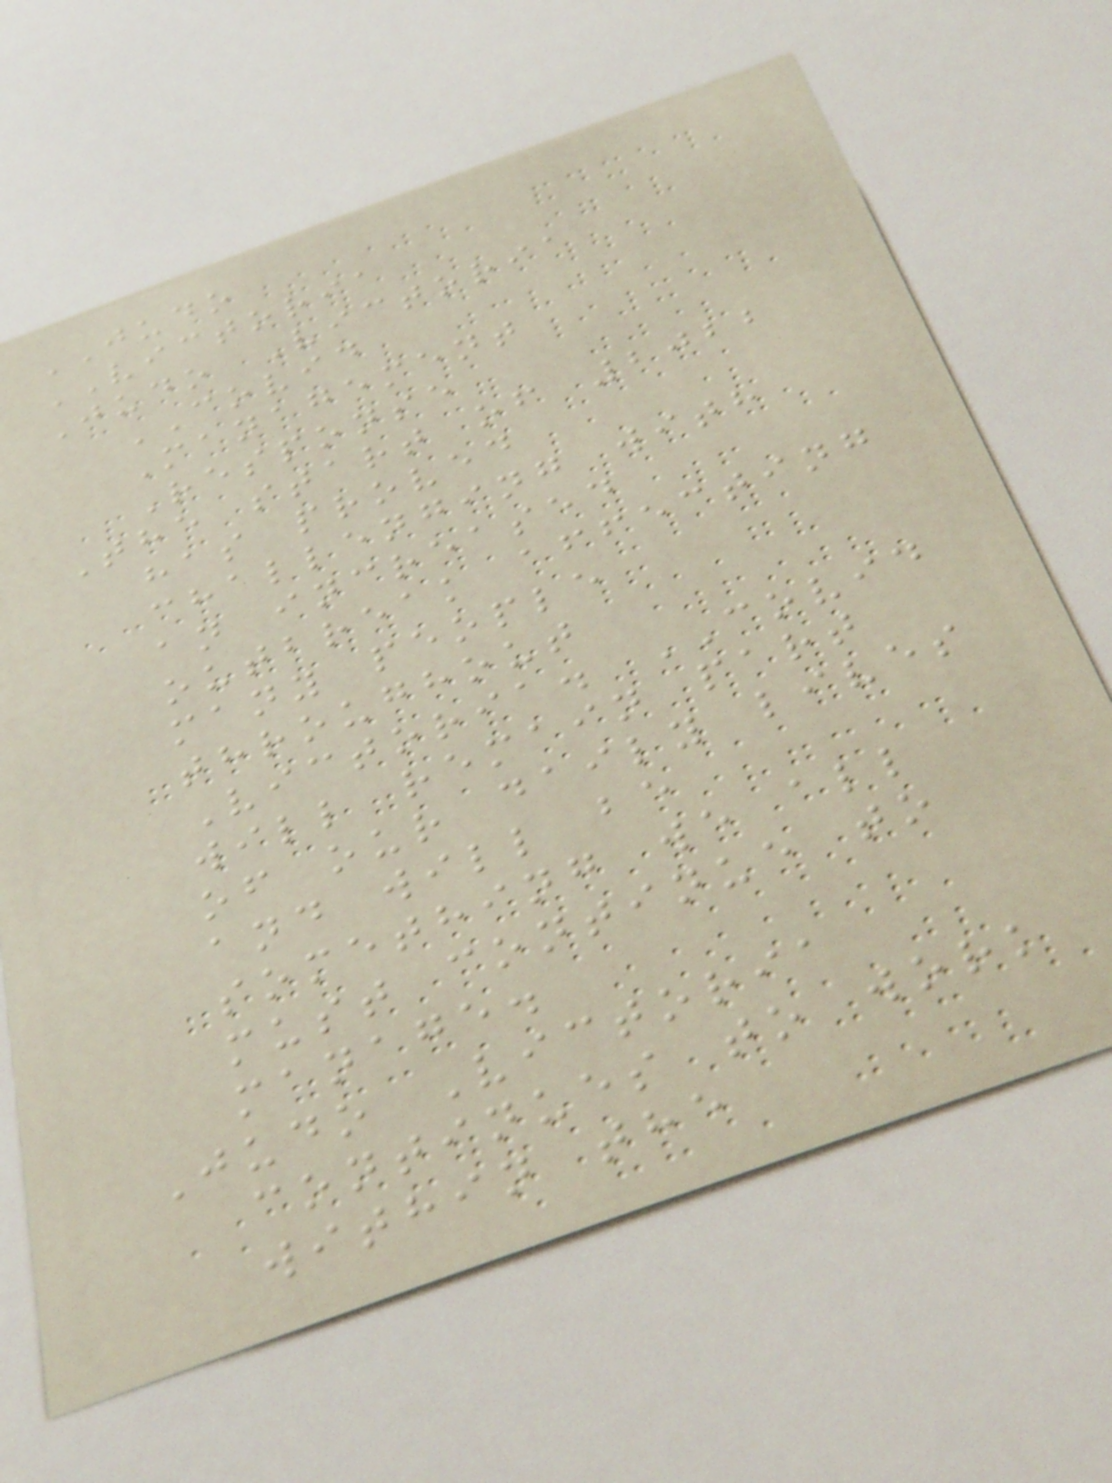JUDO
VICTORIA
Judo Victoria
COVID
Management
Response
The start of 2022
has proved
challenging with
an increased
outbreak affecting
many people
throughout
Victoria. COVID
will remain part
of our daily lives
and will be
something we all
must continue to
manage.
Judo Victoria
continues to work
within the
